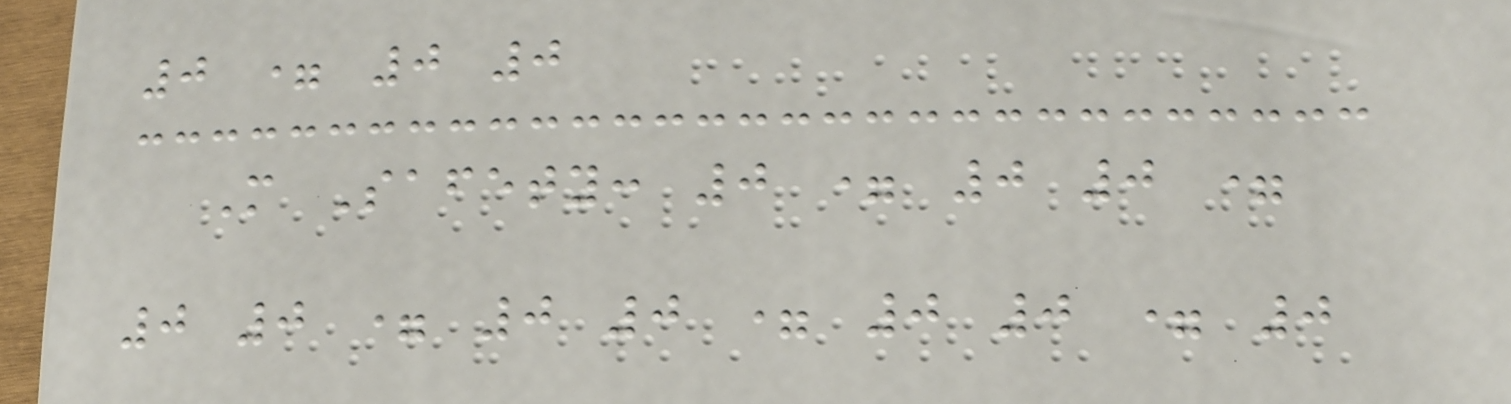0 = 0 0
M Safety: 0 = 0 0 =
0 0 = 0 0 = 0 0 = 0
